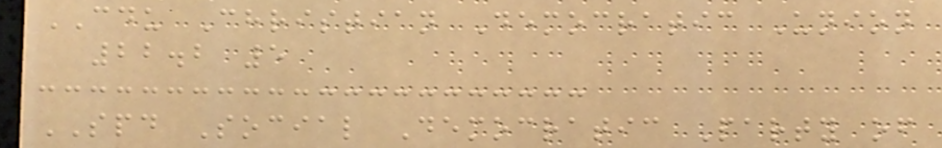CDU Christian Democratic Union
22.2 5
SPD Social Democratic Party of
